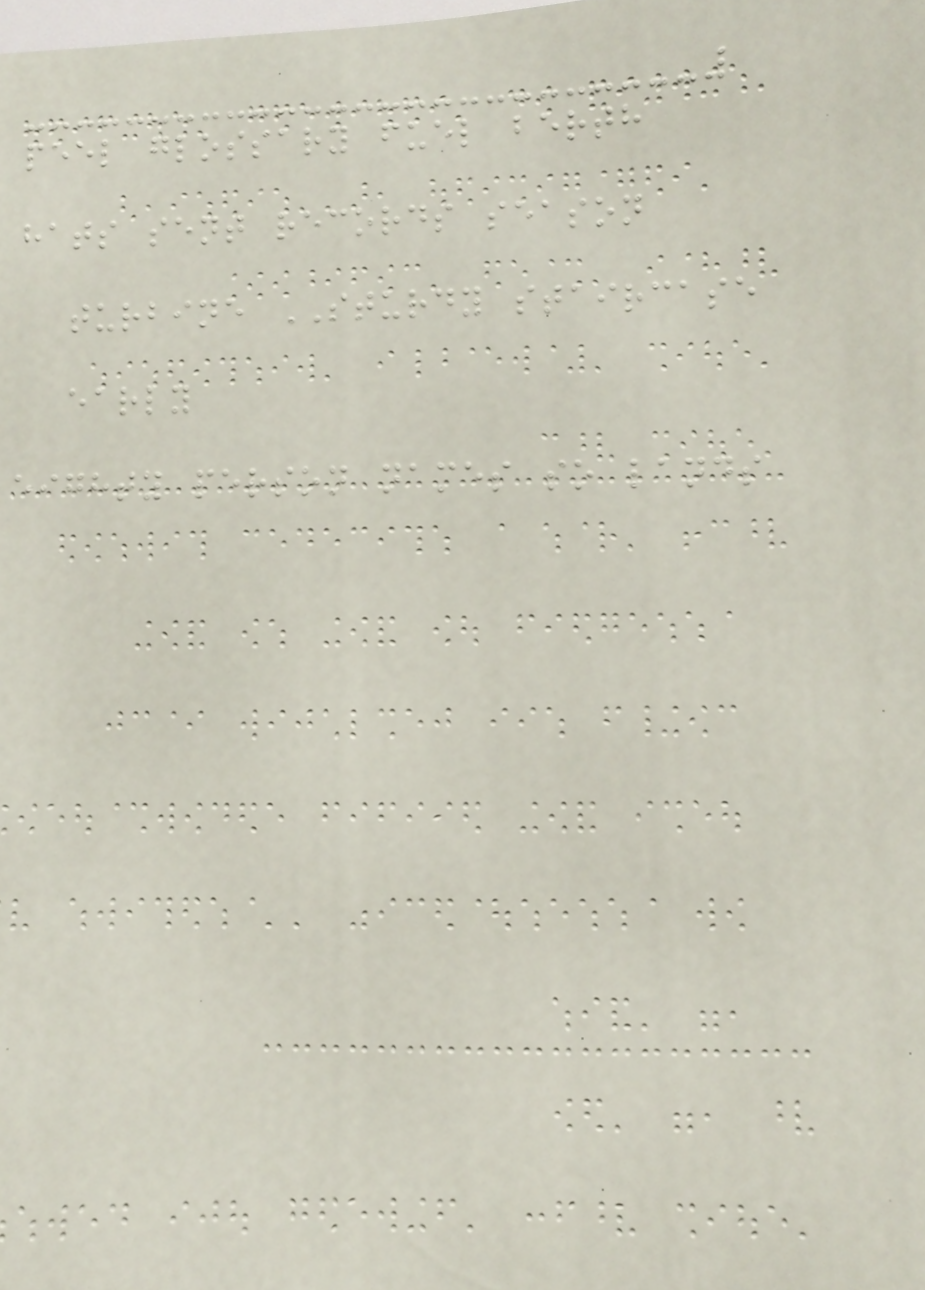peel glossary fuel berth
hats sent records season
turbine STURDY staircase
early
eighty person names so lands
